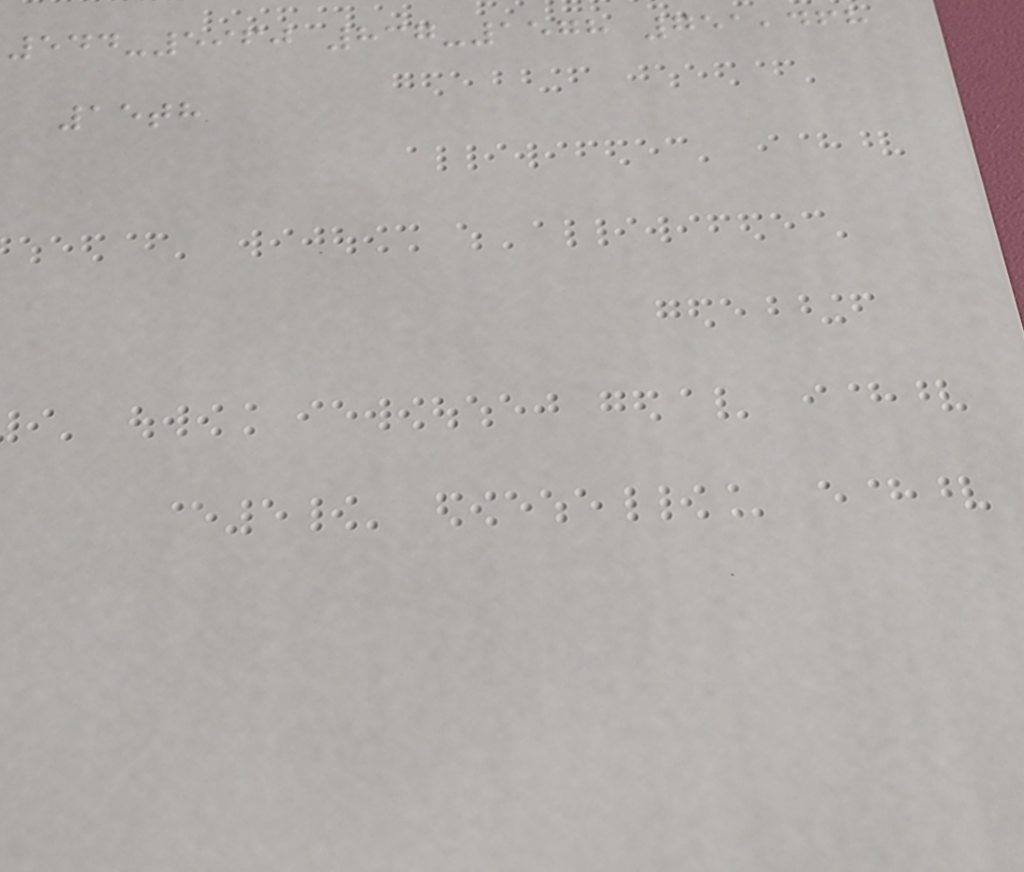544-5960 837-1578 751,468
15th
